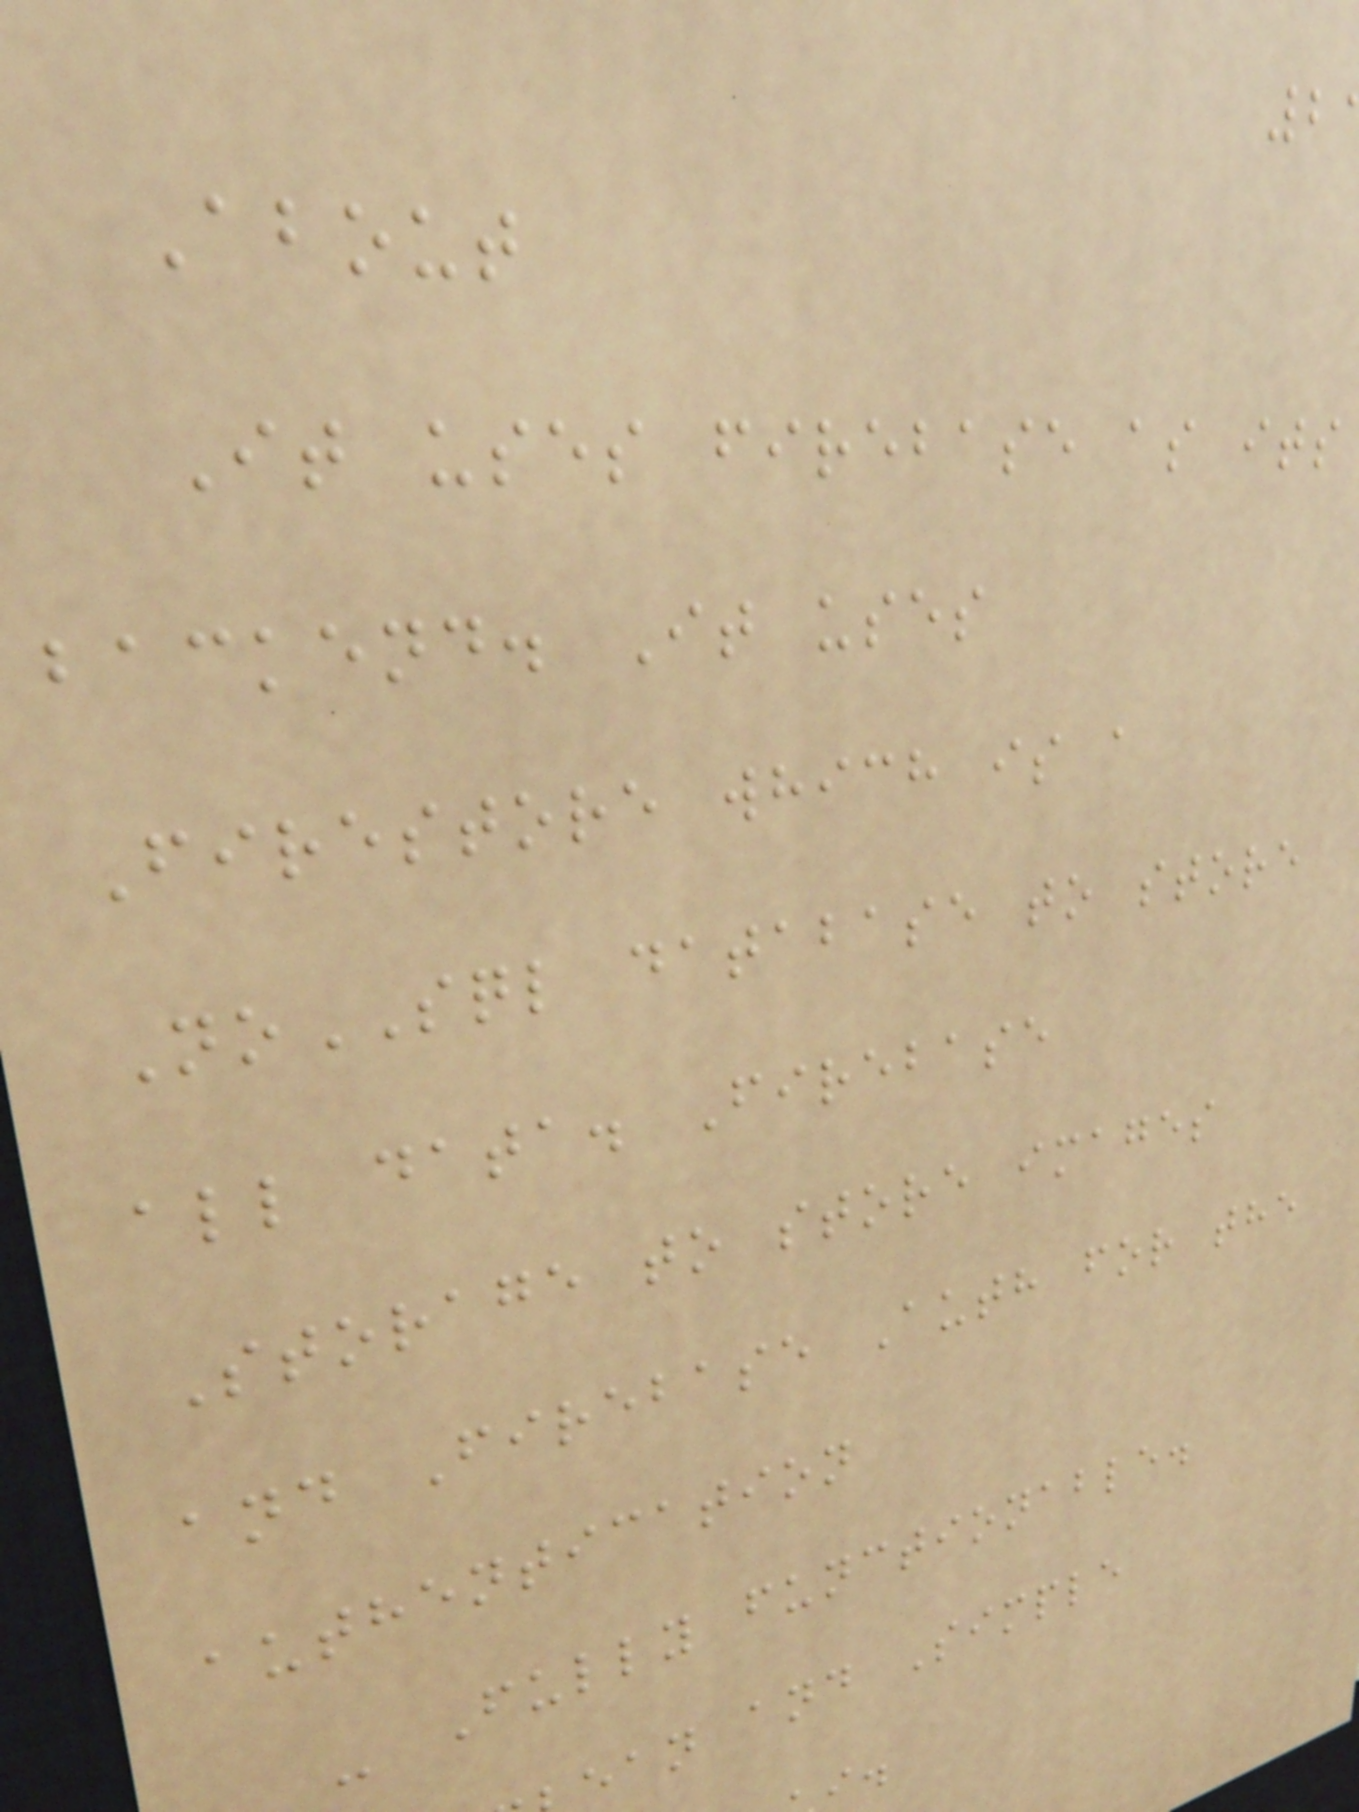About
It uses firebase as its
backend. It uses
Firestore which is a
NoSQL database to store
all data. Firebase
Storage to store images
and Firebase Auth for the
authentication
- Fully functionable.
ean and Simple
